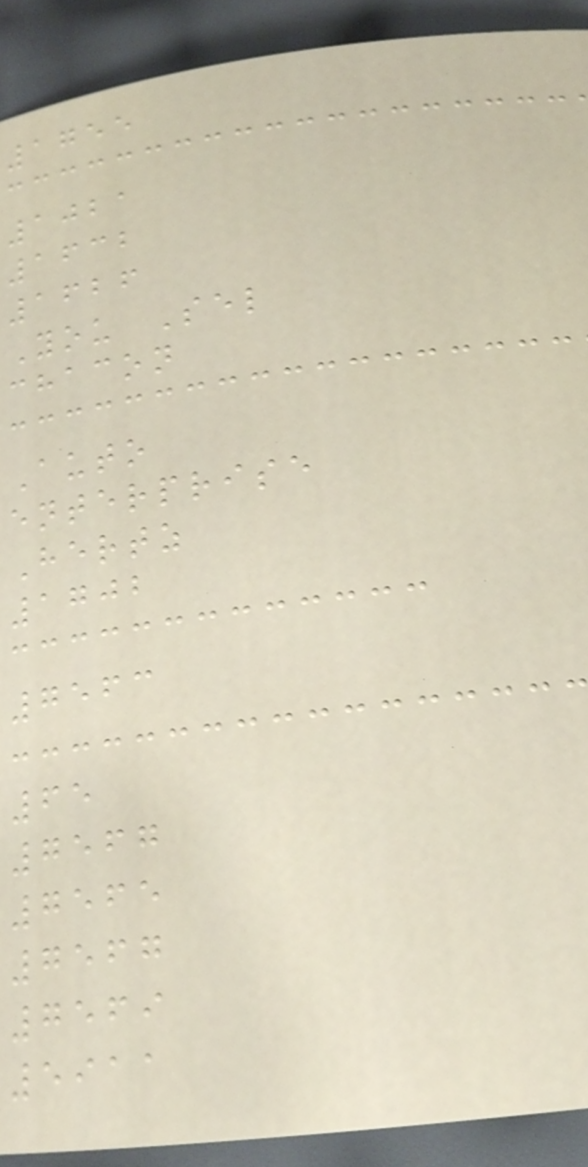1755
1021
1632
1626
You Sel
chacon
Auto
enterprise
Hertz
1702
7563
65
7567
7565
7567
7569
5911
